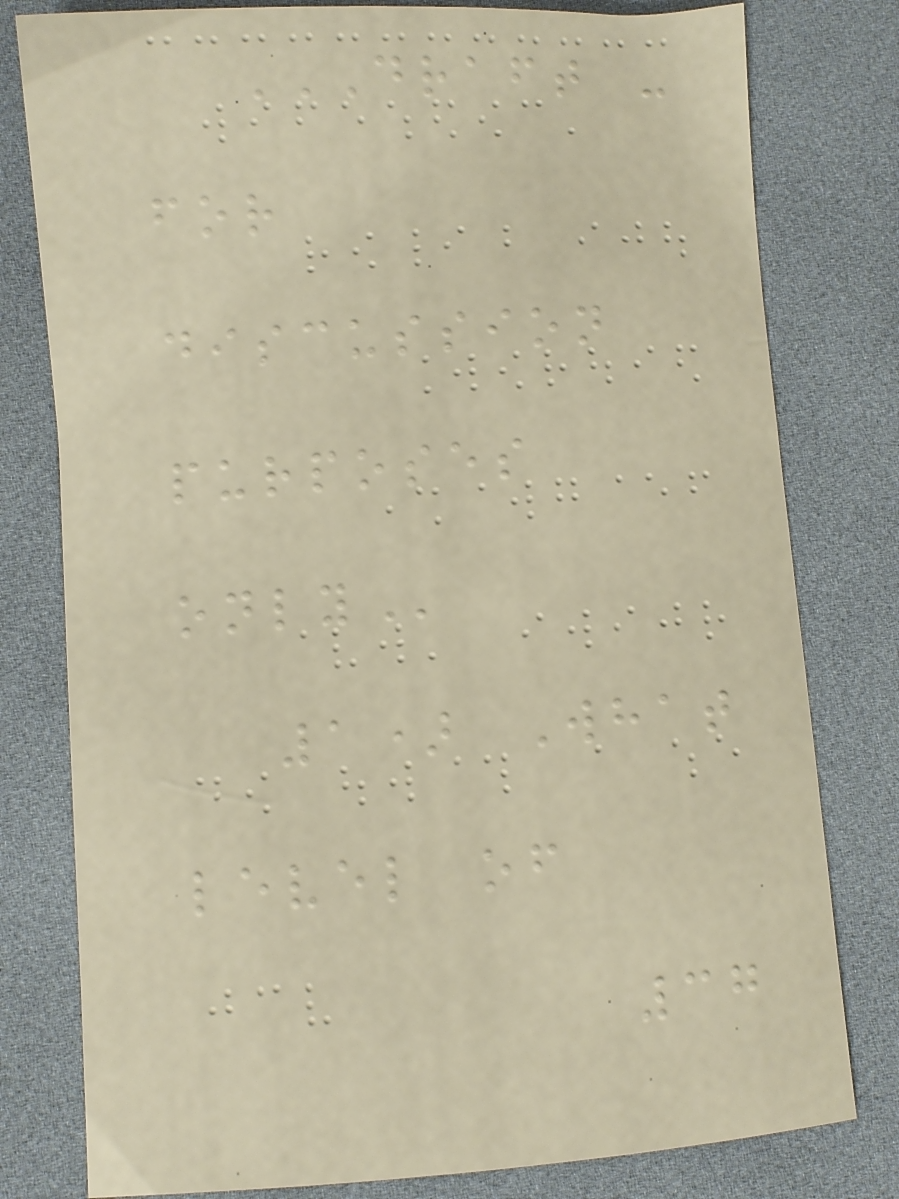DRAFT -
FOR
DISCUSSION
PURPOSES
ONLY
1) What
level of
37
